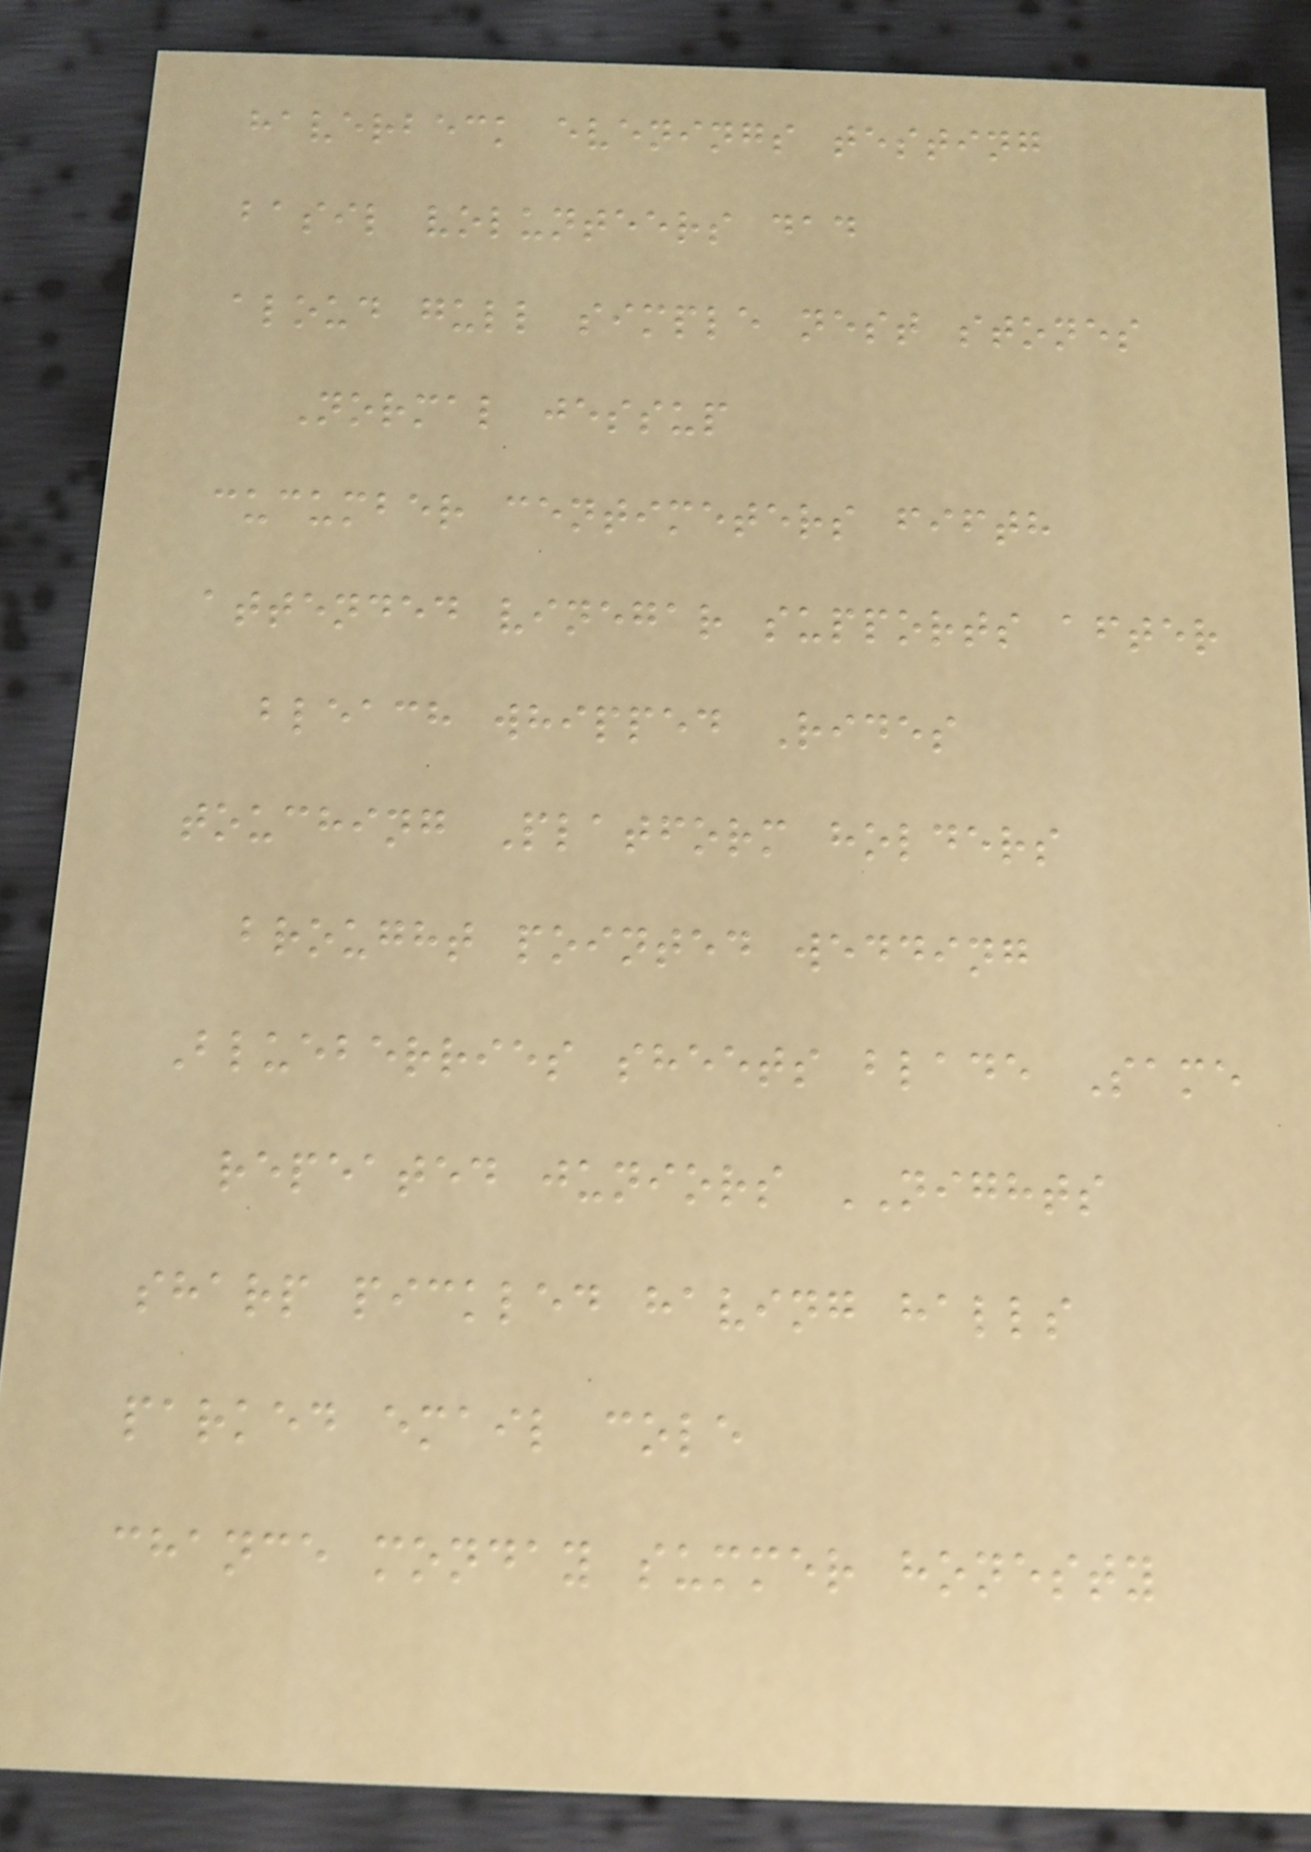haverbeck evenings testing
basil volunteers dad
aloud gull simple nest stones
Normal jessup
cucumber centimeters fifth
attended vinegar supports after
bleach whipped Rides
touching Platform holders
brought pointed wedding
Blueberries sheets blade Same
repeated juniors NIGHTS
sharp pickled having halls
parked email cole
chance monday summer honesty
